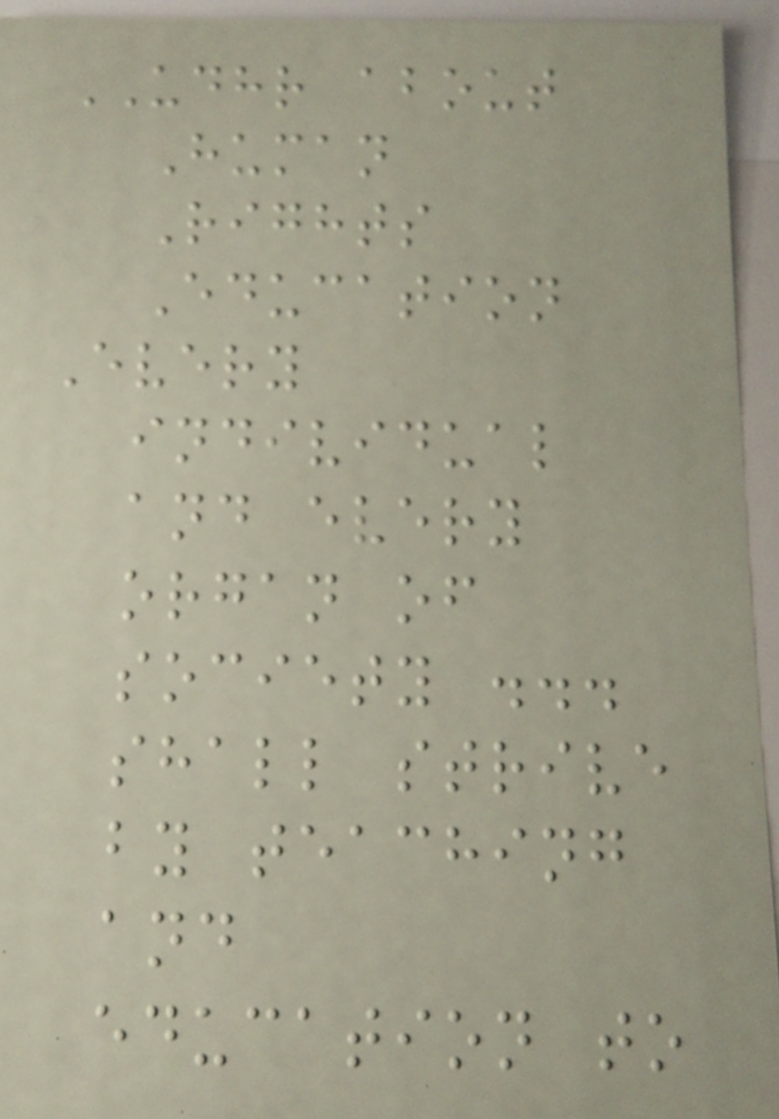UDHR about
Human
Rights
Education
Every
individual
and every
organ of
society ...
shall strive
by teaching
and
education to
